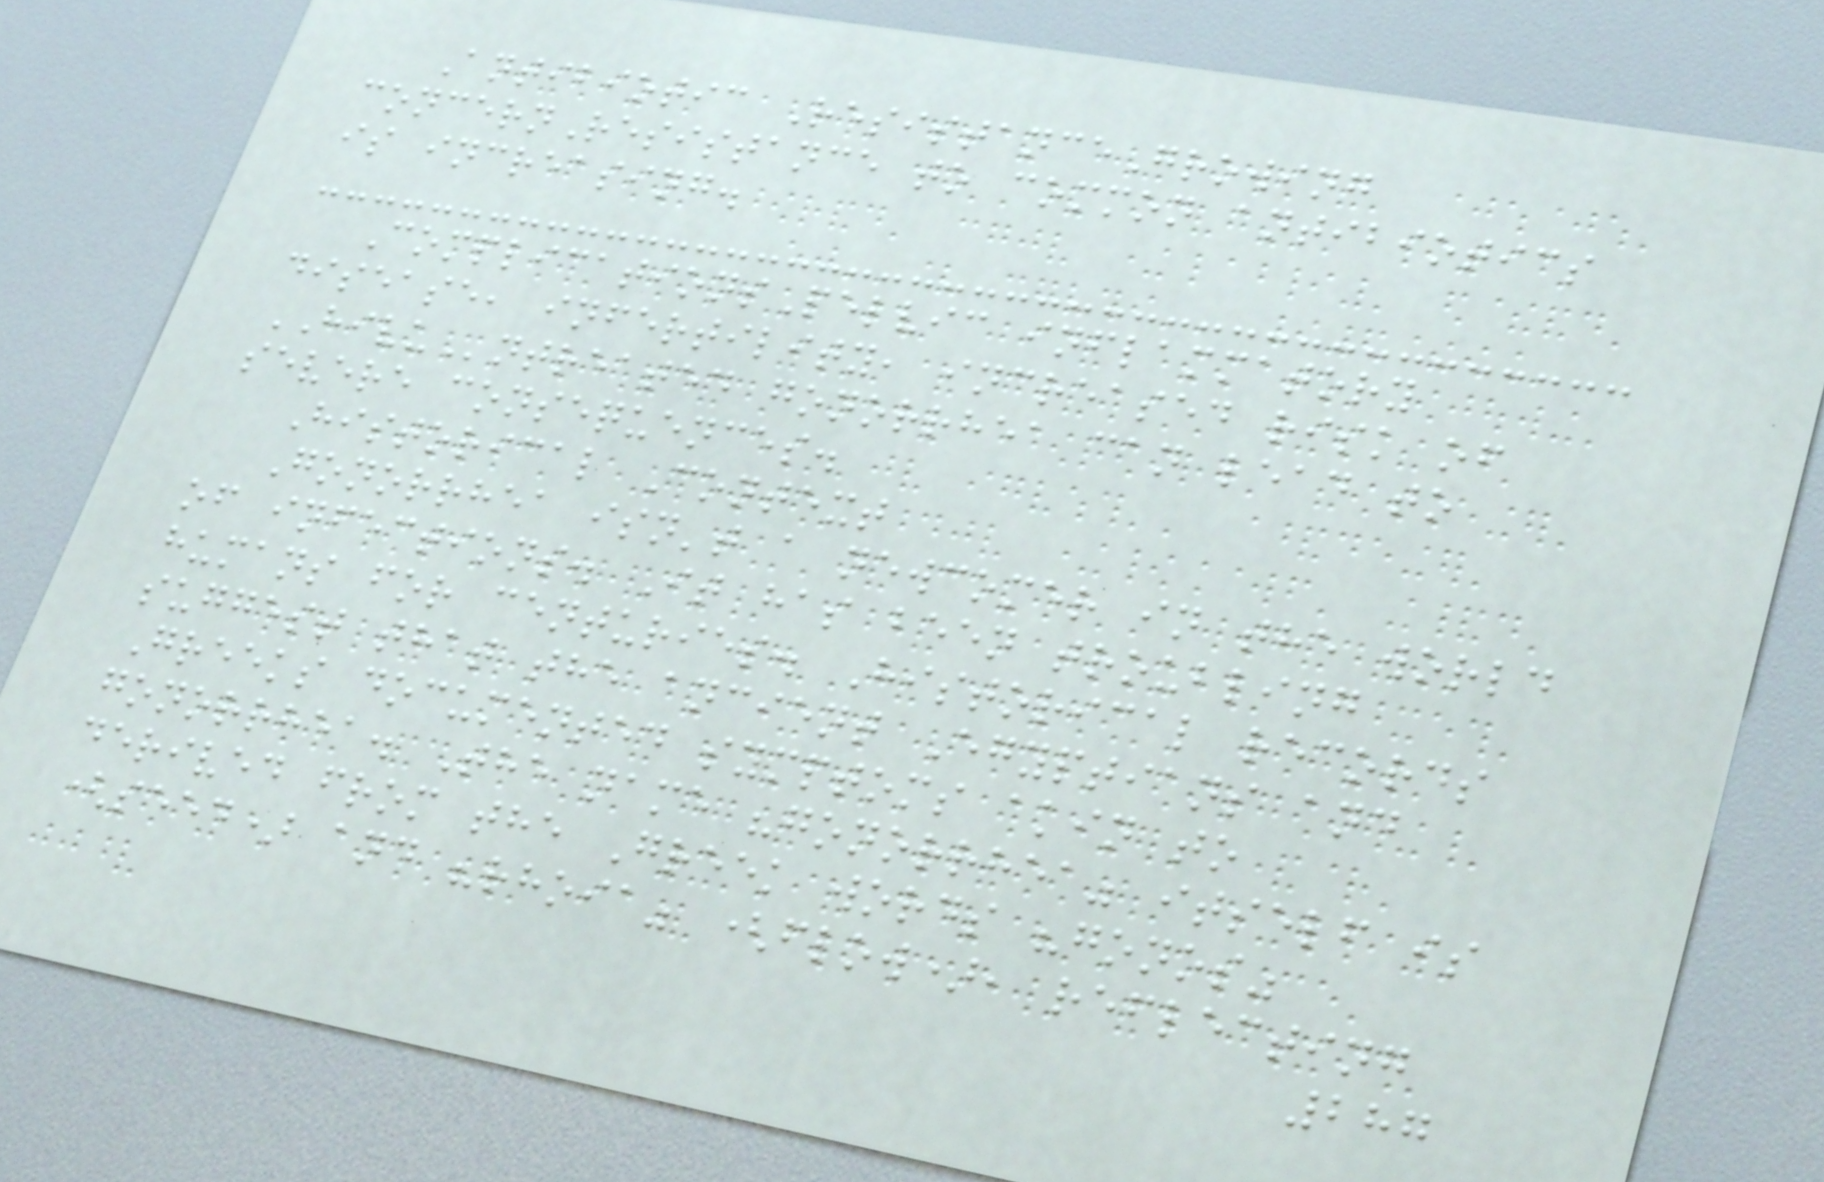Antibiotic ResistanceGrowing
concernResistance to common antibiotics
is increasing.
ComplicationsPelvic inflammatory
disease, infertility, increased risk of
HIVUntreated gonorrhea can lead to
severe consequences.
Historical Context
Gonorrhea isn't a newcomer in the world
of infections. It has been troubling
humans for centuries. Historical records
suggest that the ancient Egyptians and
Greeks documented symptoms akin to
gonorrhea. The name "gonorrhea" itself is
derived from the Greek words "gonos"
(seed) and "rhoia" (flow), reflecting
287
